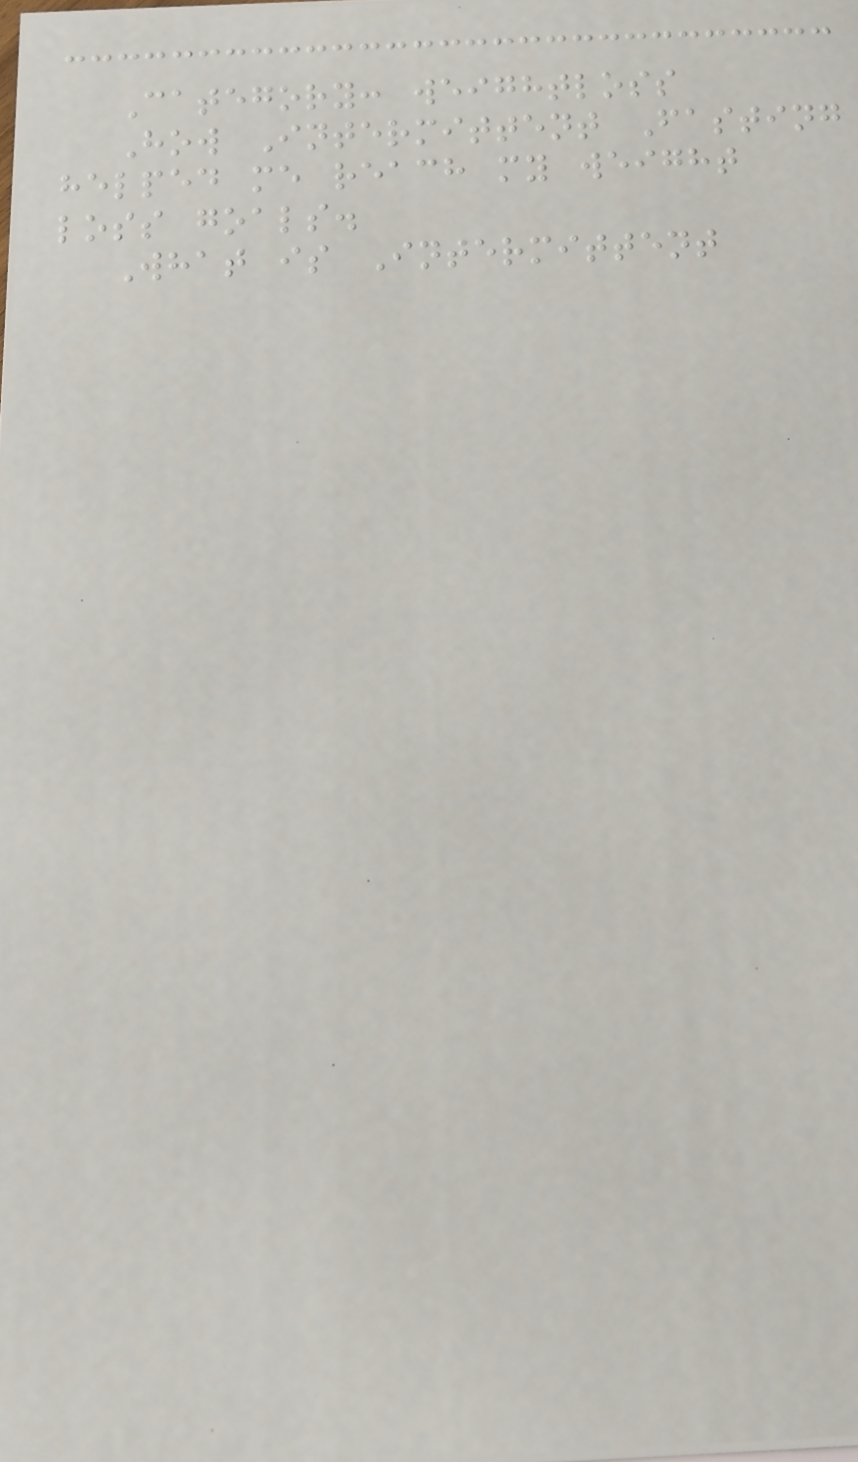Category: weightloss
How Intermittent Fasting
helped me reach my weight
loss goals.
What is Intermittent
